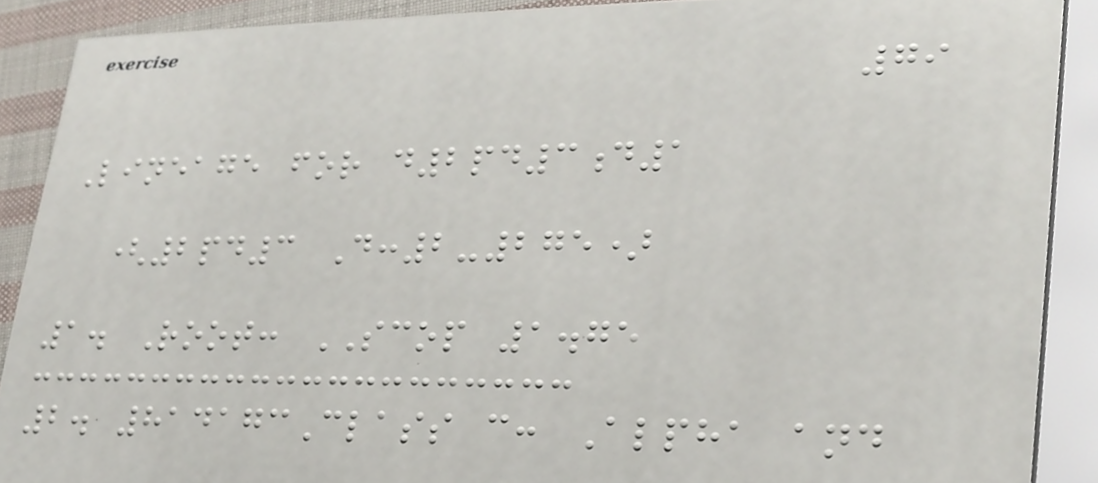79
Lineage for d2pd3d1
(2pd3 D:2-275)
1. Root: SCOP 1.75
2. 814173Class c: Alpha and
